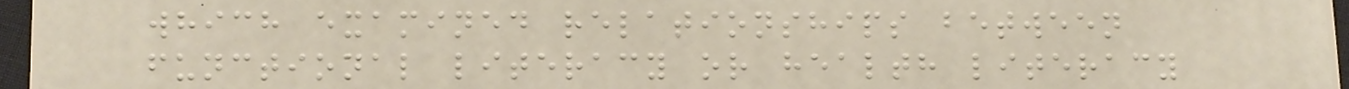which examined relationships between
functional literacy or health literacy
